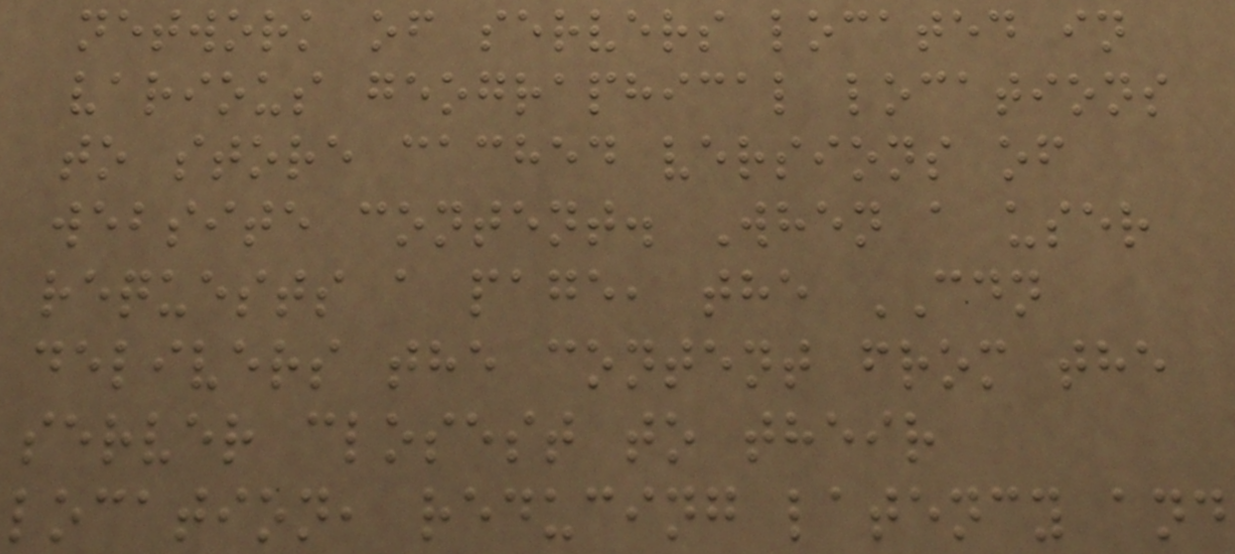network of servers located in
various geographical locations
to store cached versions of
website content. When a user
requests a page, the CDN
delivers the content from the
server closest to their
location, reducing latency and
